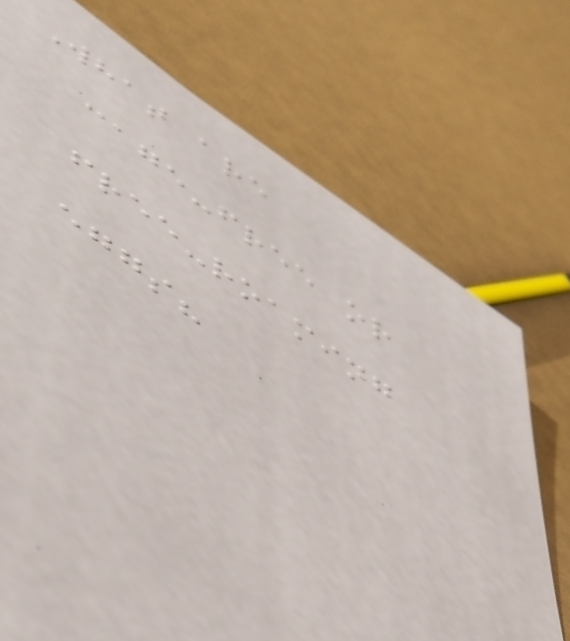What are
cage-free or
free-roaming
eggs?
